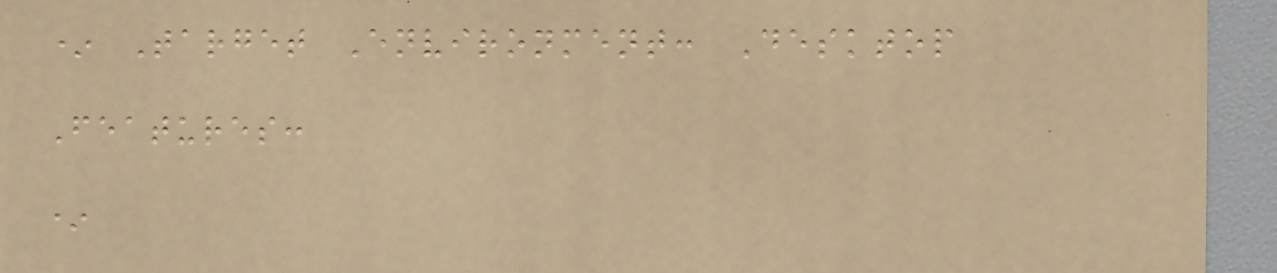* Target Environment: Desktop
Features:
*
